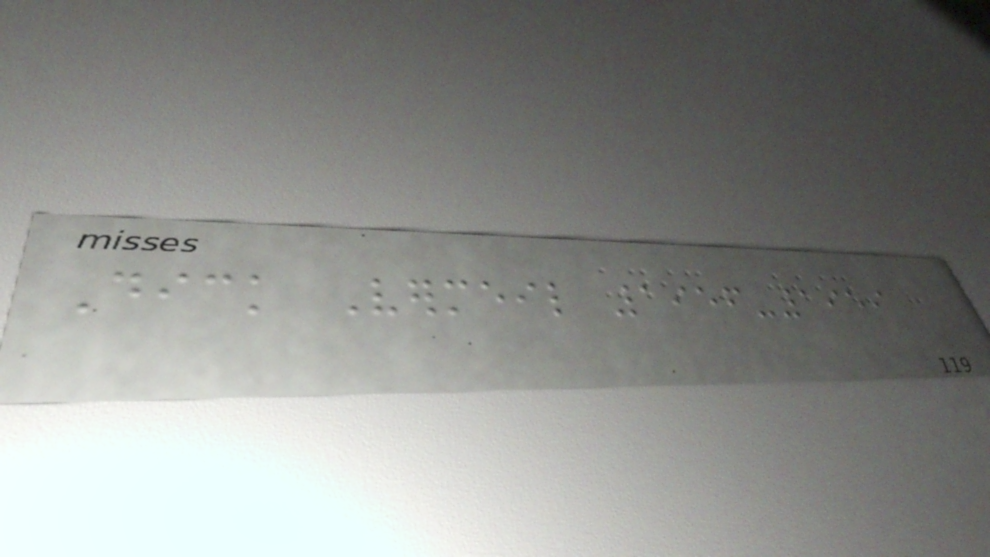Dick Vermeil 1956-1959
